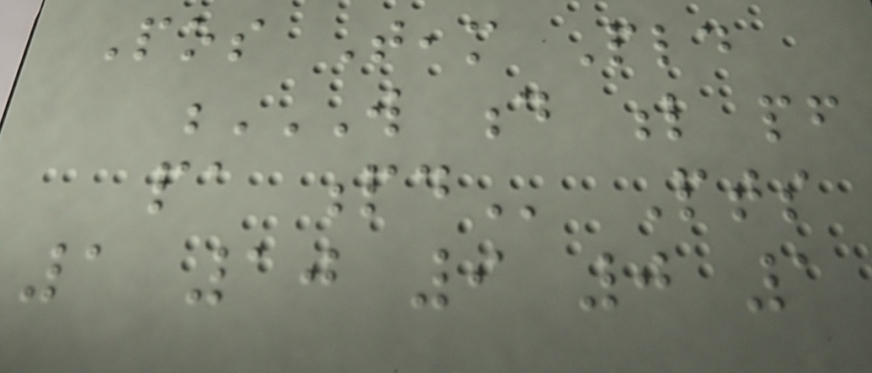Pos Team Pld
W D L PF
PA PD Pts
1 10 9 0 1
